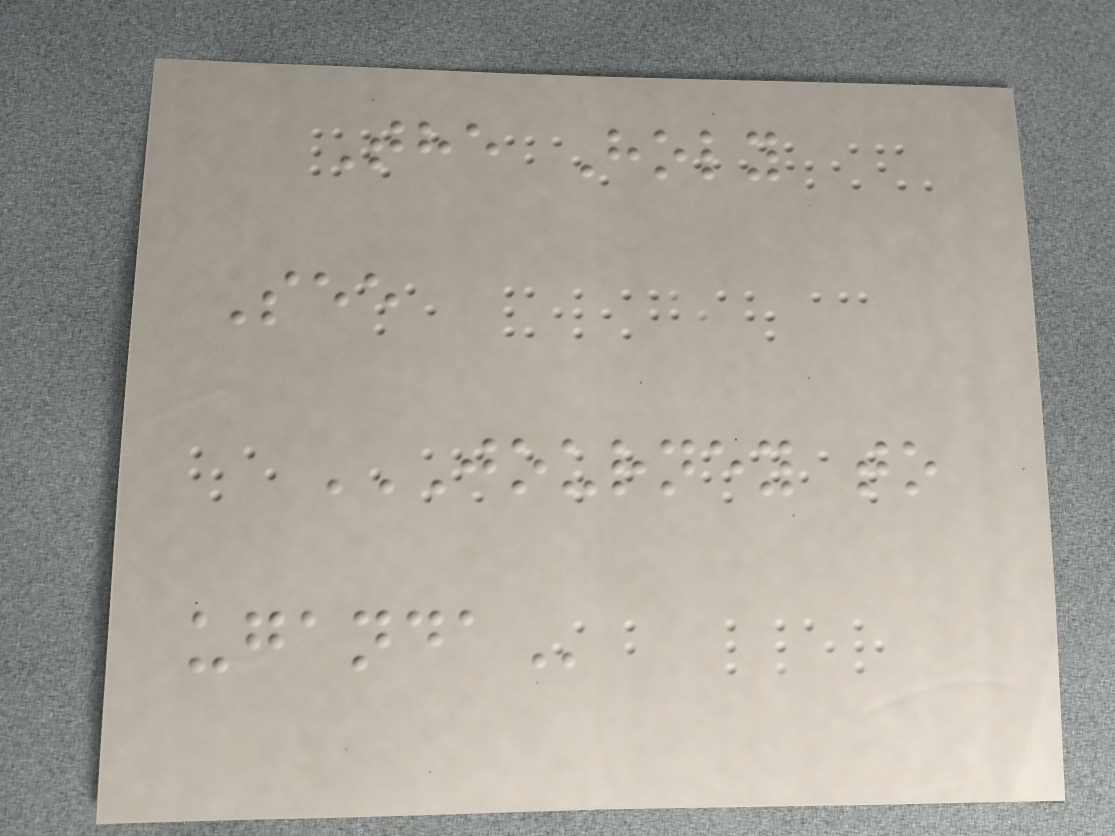The Holy
See
JOURNEY TO
UGANDA
